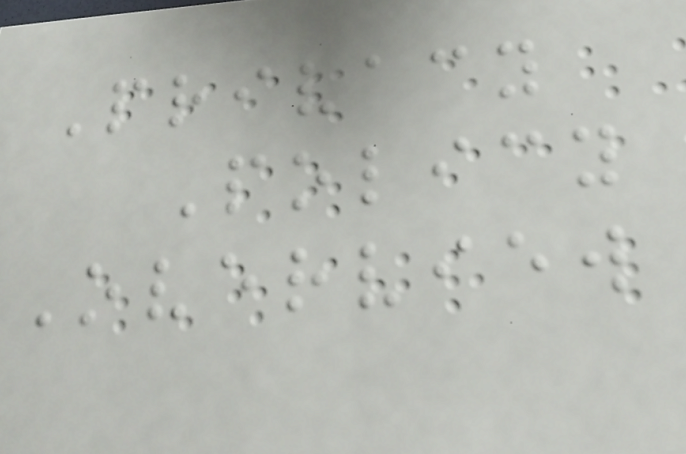Privacy
Policy
Overview
